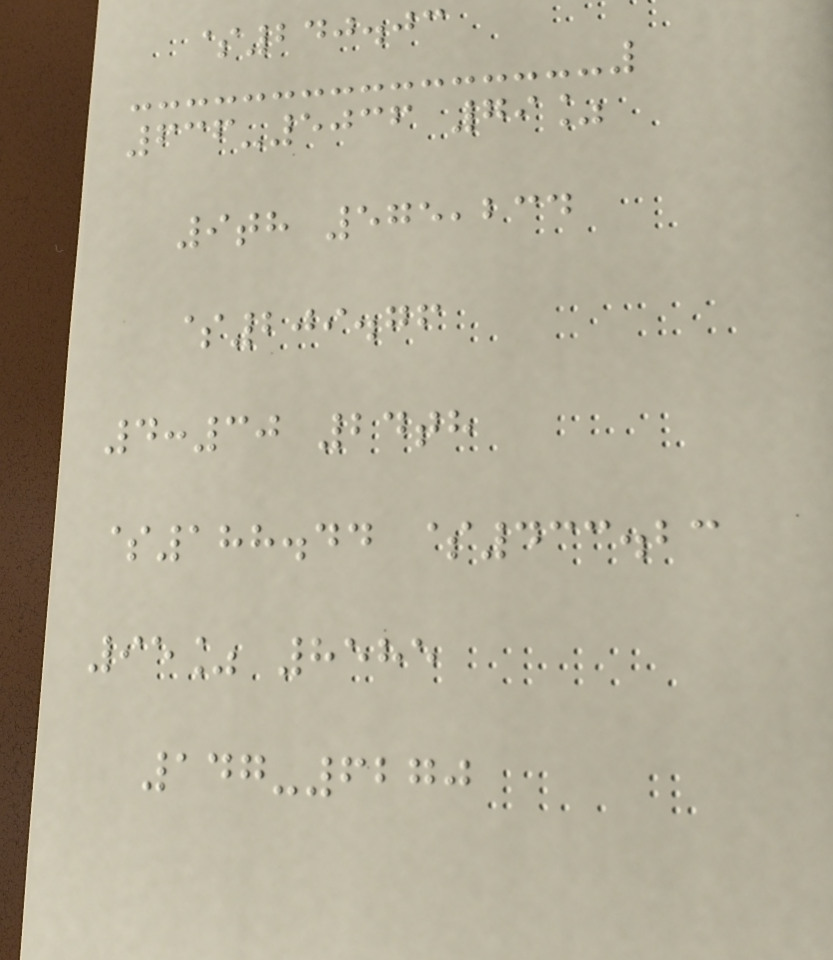$240.03
636-5036 79%
9th 575,234
$209.76
4:30 24th
$188.44 $433.23
95% 8585
147-6270
